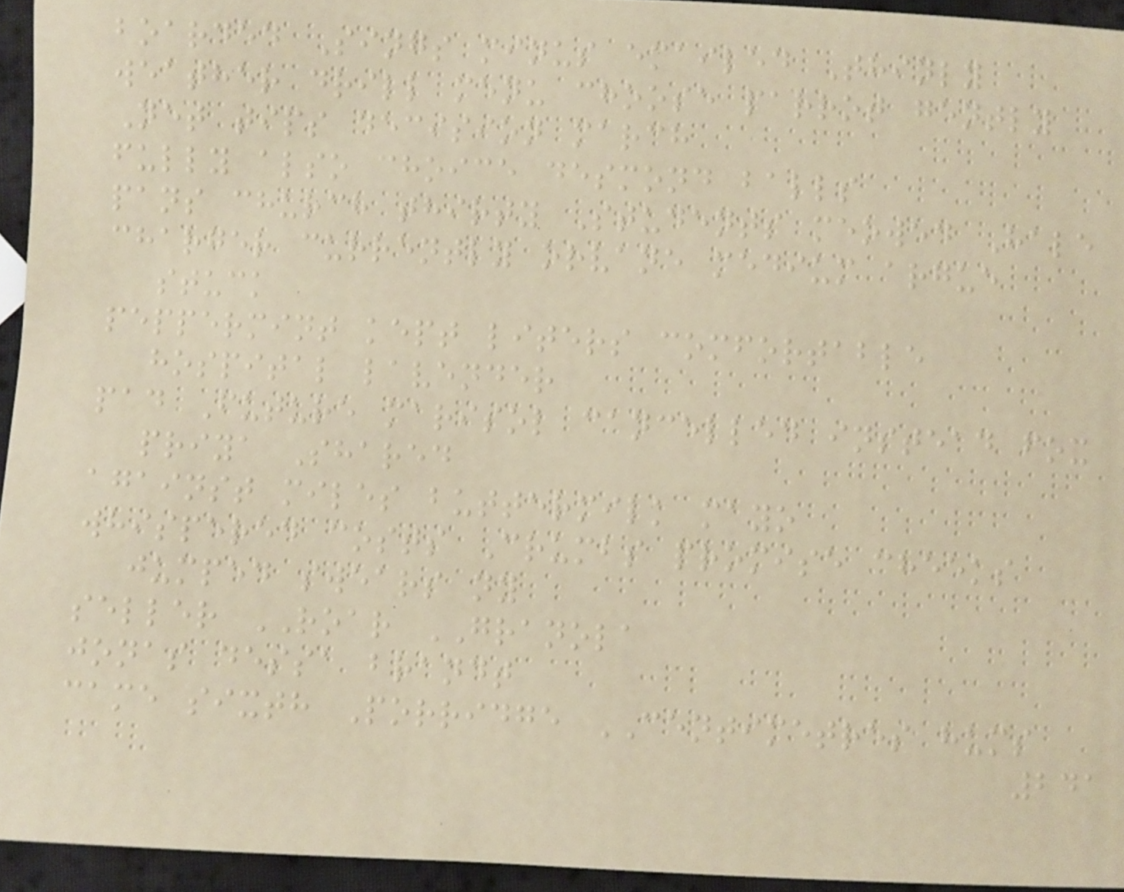boarded Sings minus emailed Thinly
weather drill menu choose parrot gently
Net tips decision march
fully also choice desmond balls
pans church thirty Students meowed Hale
charger currently orvane medium argue
stuck
peppermint kept liters comfortable
hospital lavender
pad Future marisol cancelled instead fox
priya Shared
against miles buttermilk mayo
whispered costs Crumbs promise cheeks
jumped swears ny
seller ROAR GRANOLA
jonas dessa brandt
came sixth Porridge CENTIMETRES hums
241
